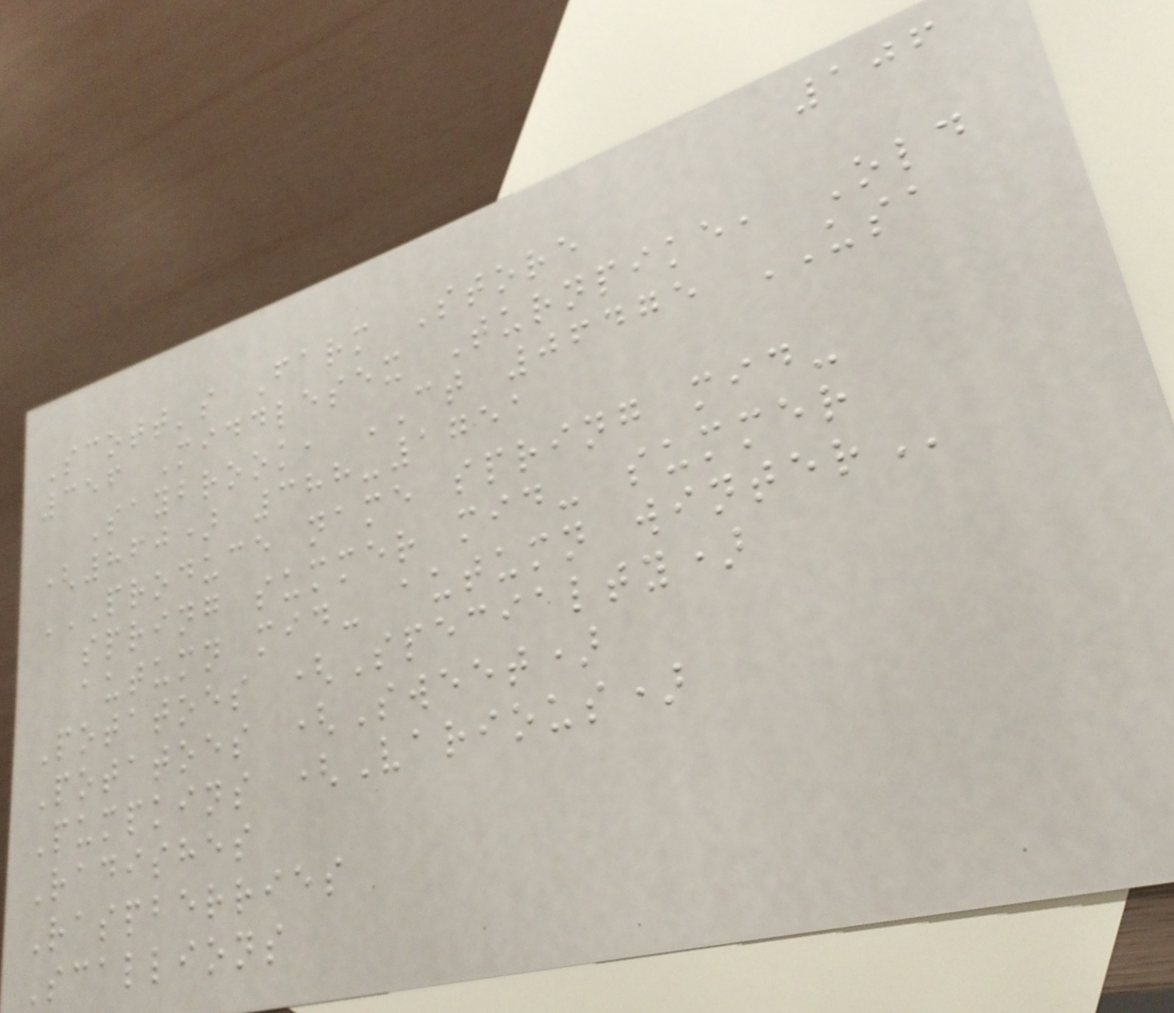106
Scott's Farm Store
356 Middlesex Turnpike, Old
Saybrook, CT 06475 USA
(860) 388-1751
PRODUCE NAME SPRING MID-
SPRING SUMMER MID- SUMMER
AUTUMN MID- AUTUMN WINTER
Potatoes (Specialty)
Potatoes (Sweet)
Pumpkins (Various)
Radishes
Raspberries
Scallions
